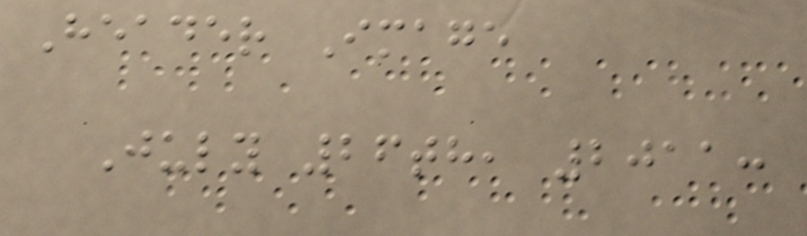Header Image
July 26th, 2011:
